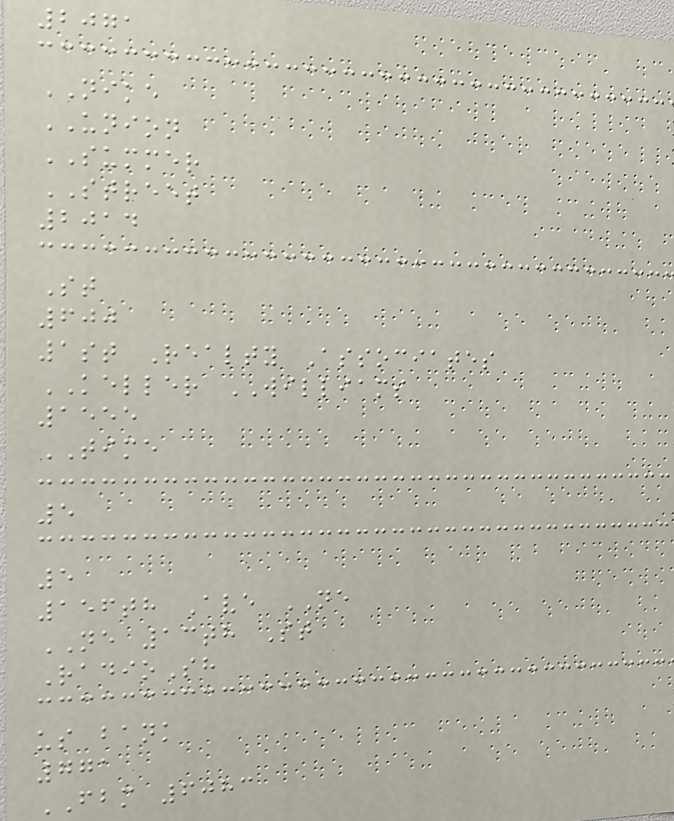2071
NIKE
UNION
SUMMER
STREET
2014
St
600
1st Realty Associates
KELLER WILLIAMS
1555
TIME
5
5
156th Ave NE
NE 13th St
RadioSh
us bank
771
FBM 6083
